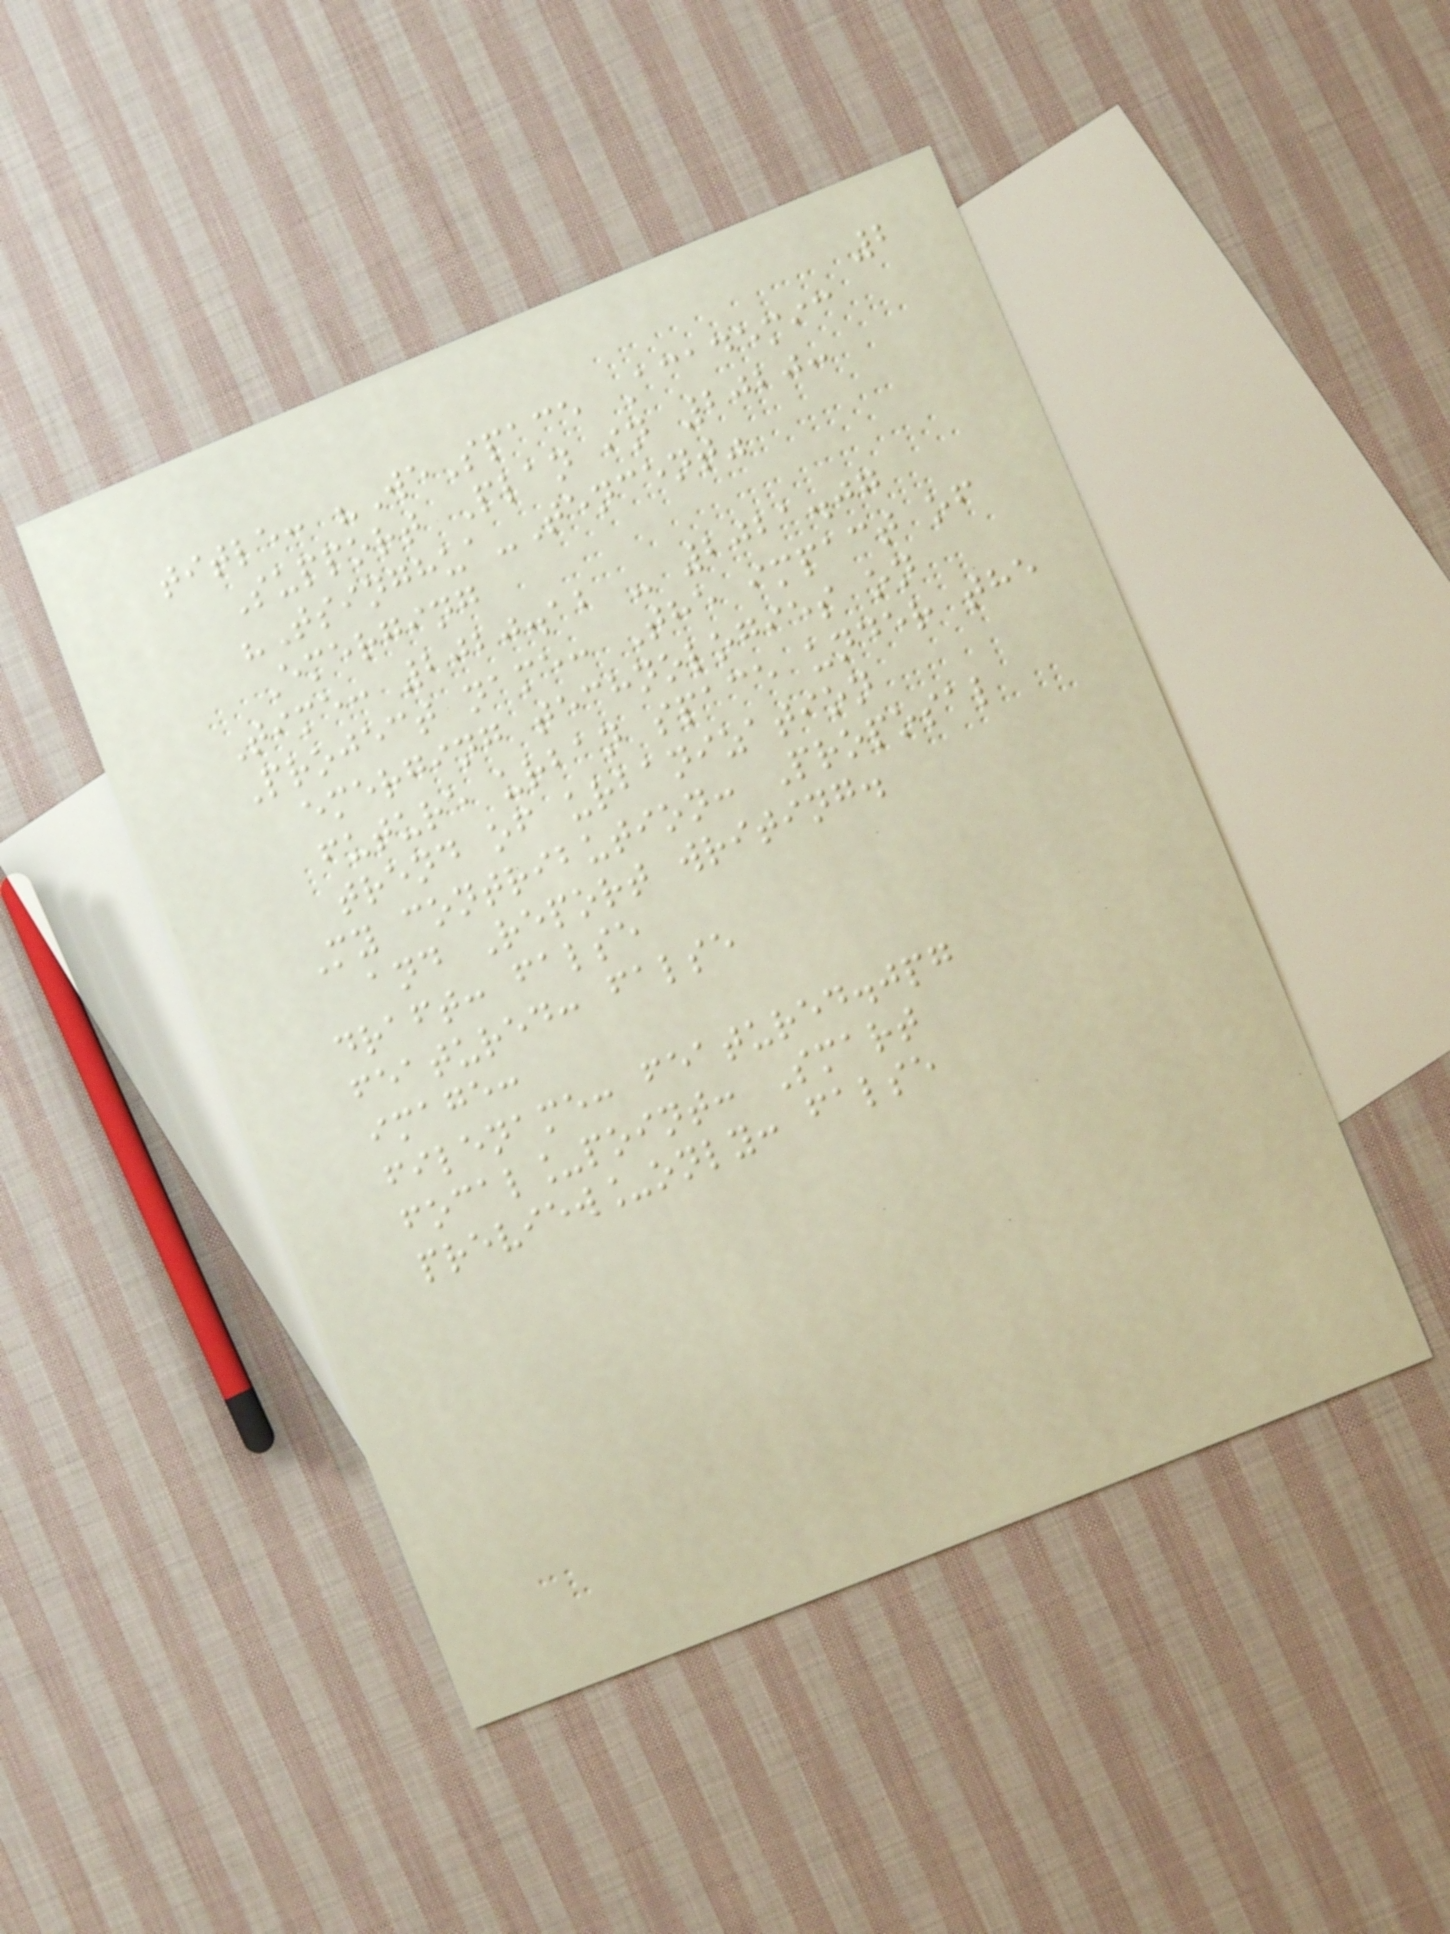2
title: "WeSpace Academic
Support Plan in 2020:
"Tsinghua-Tencent"
Emerging
Time: 2020.12 - 2021.07
Project name: The impact of
emerging technologies on
future urban space under the
trend of urbanization
My contribution: Proposal
and Report writing.
draft: false
featured: false
image:
filename: featured.jpg
focal_point: Smart
preview_only: false
